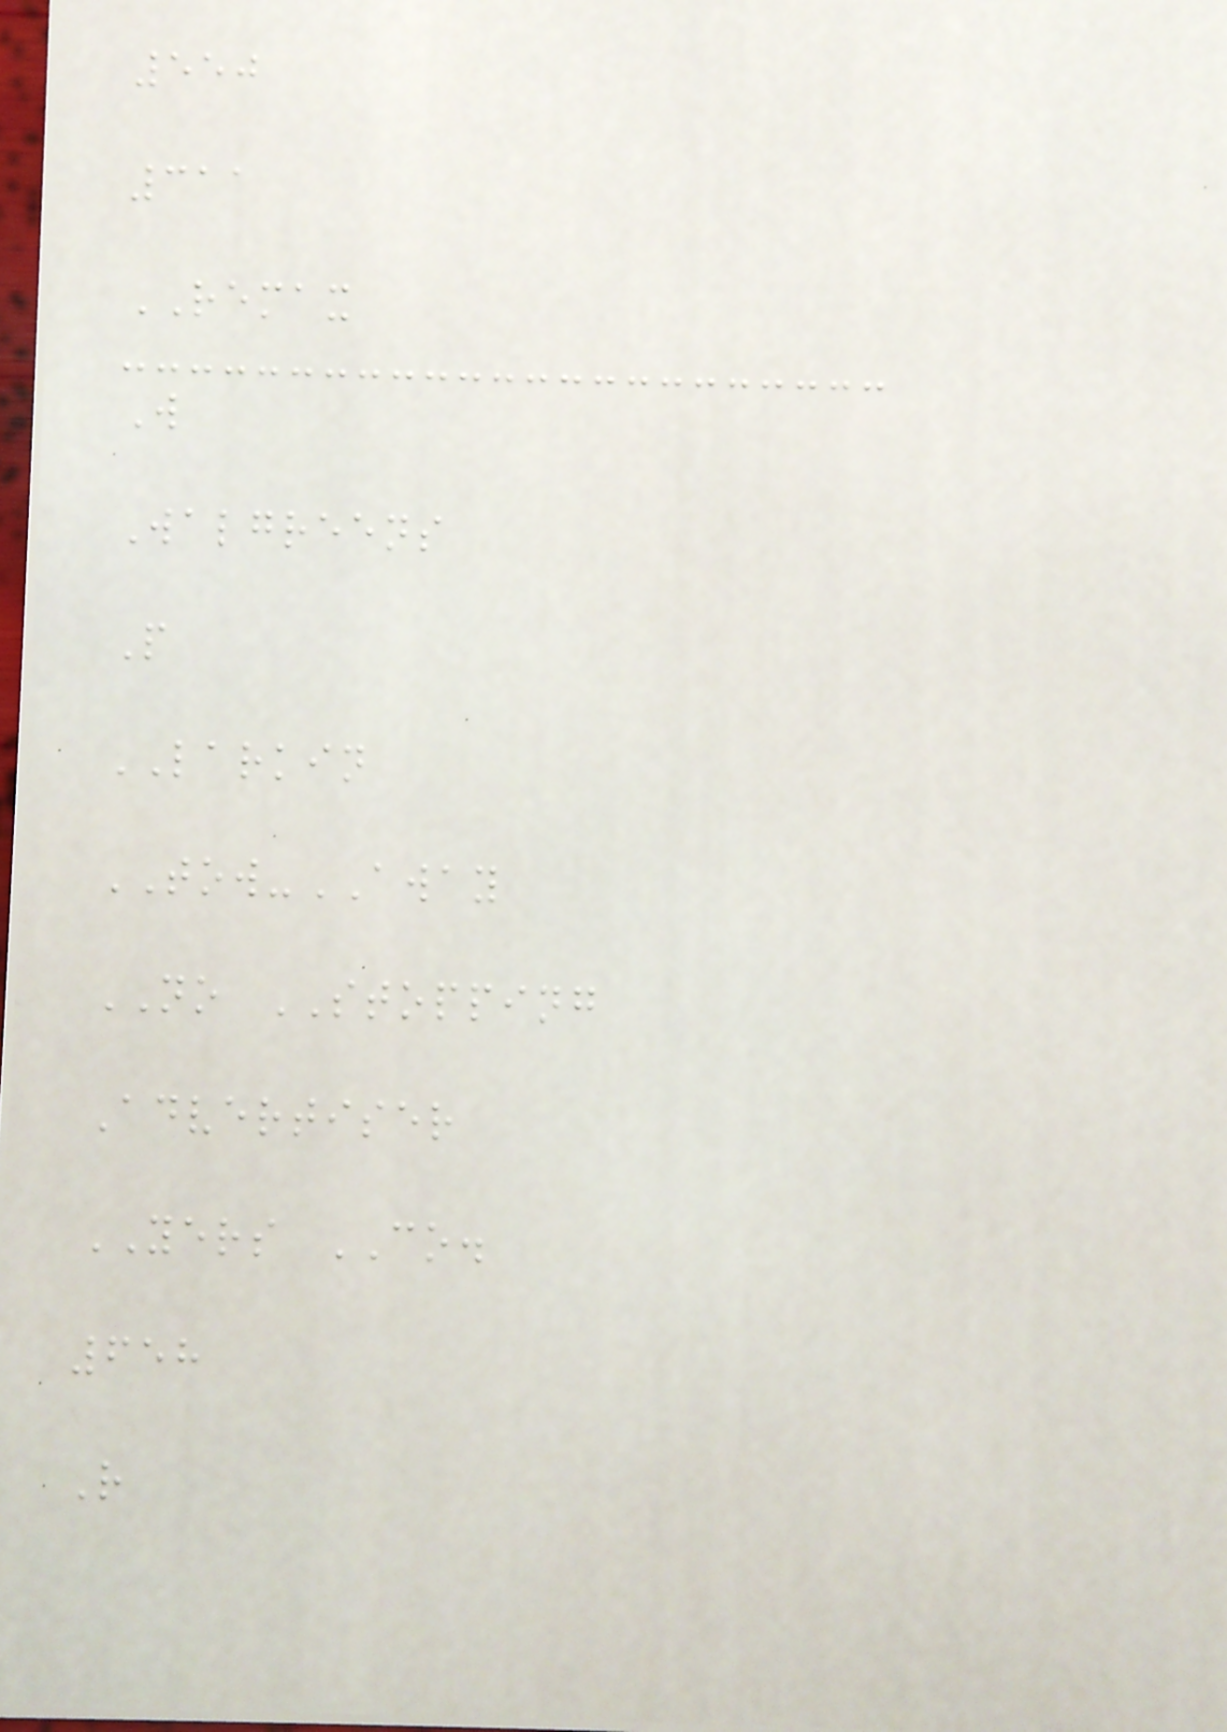550
311
REMAX
W
Walgreens
P
LARKIN
TOW-AWAY
NO STOPPING
Advertiser
YERS CO.
658
R
